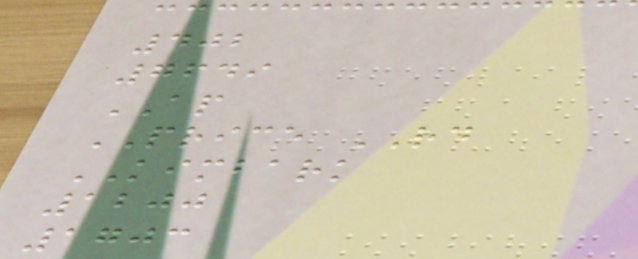402
7649
AP
PRICE RD
KIMBARK
1200
1703
